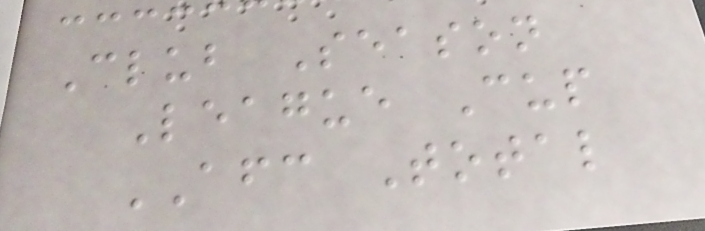Club Season
League Cup
AFC Total
